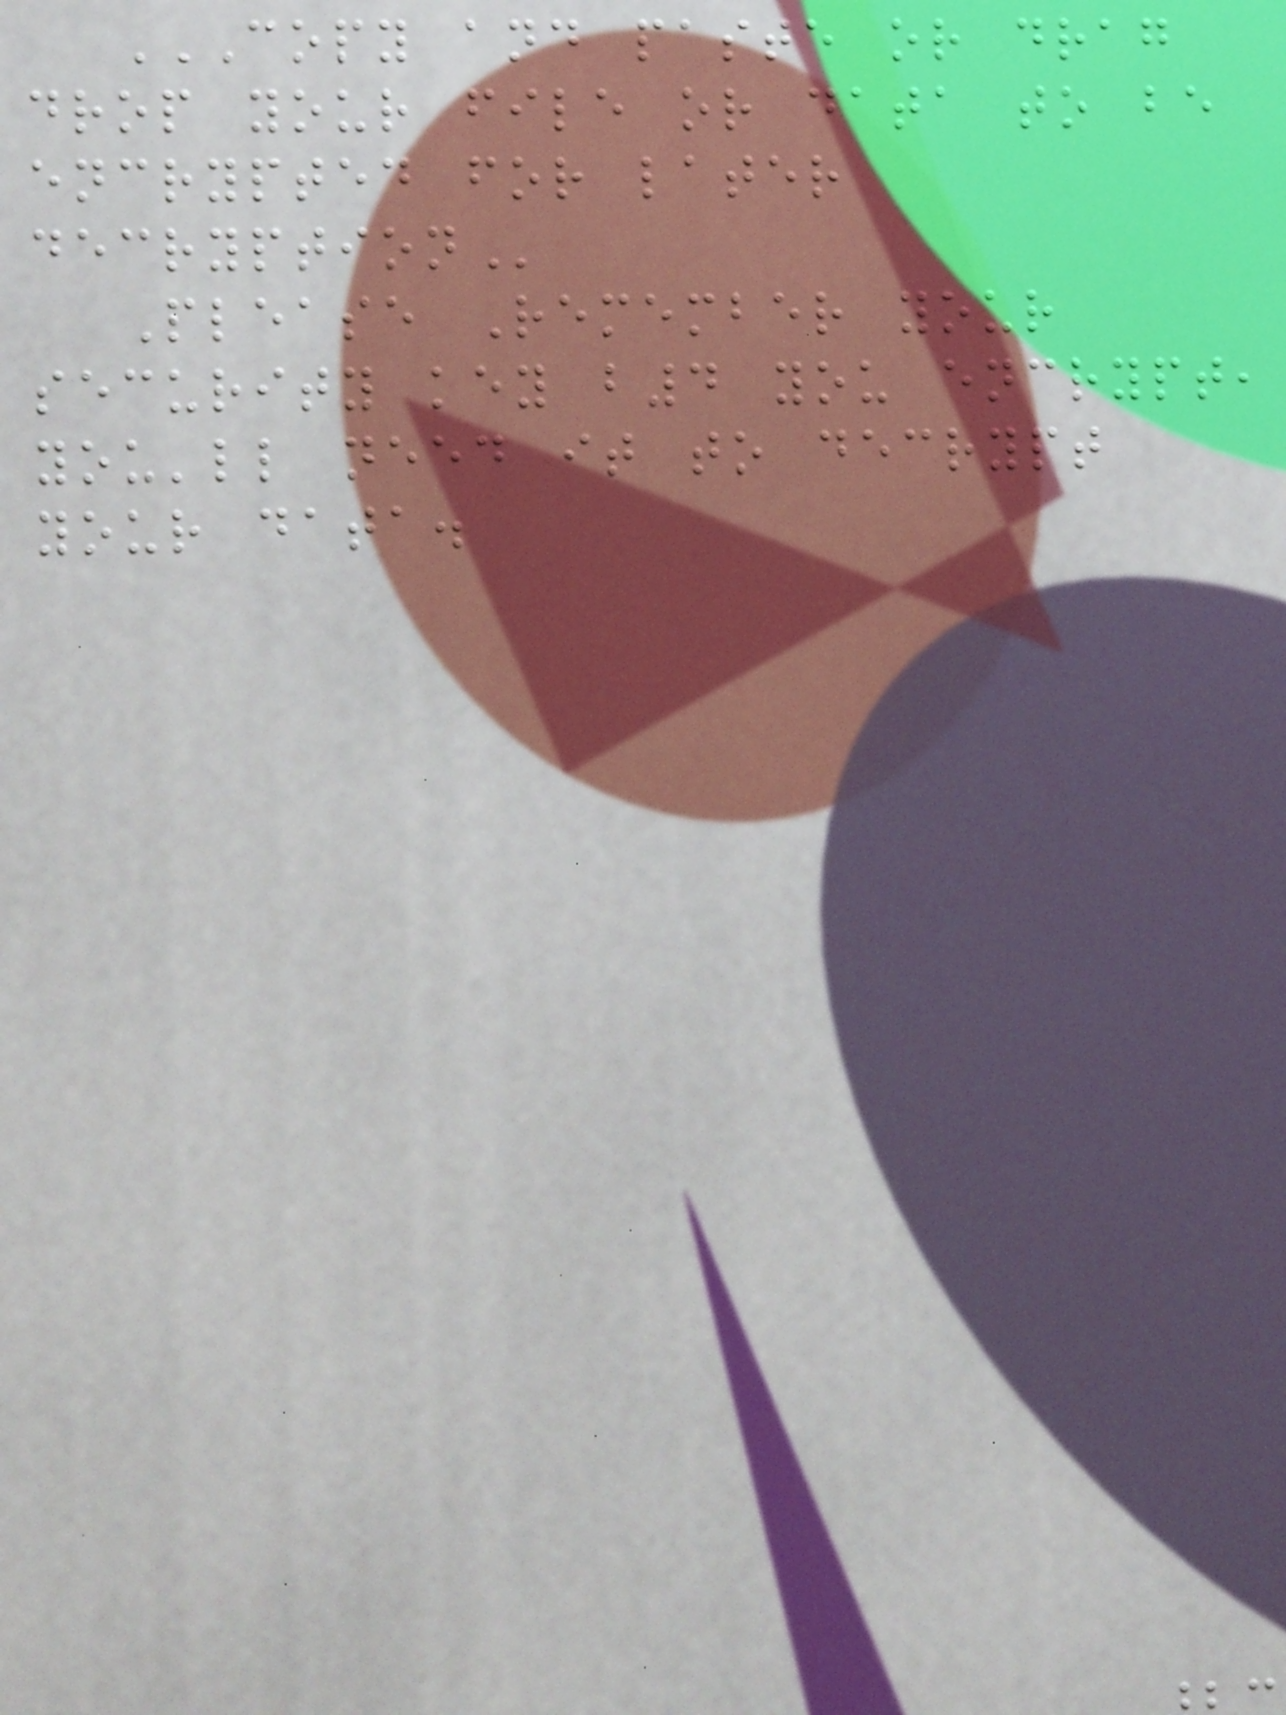COPY AND PASTE OR DRAG
drop your file or data to be
encrypted for later
Please Remember your
security key b4 you encrypt,
you'll need it to decrypt
your data.
